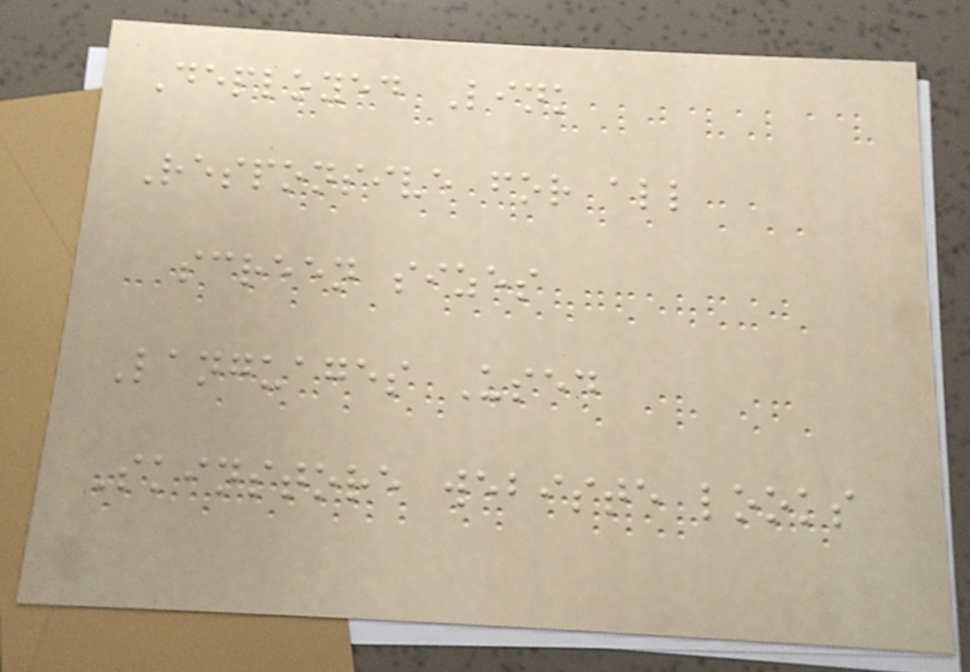Deployed Link
Responsive for all
screen sizes
Languages Used
Skinstore webiste looks
